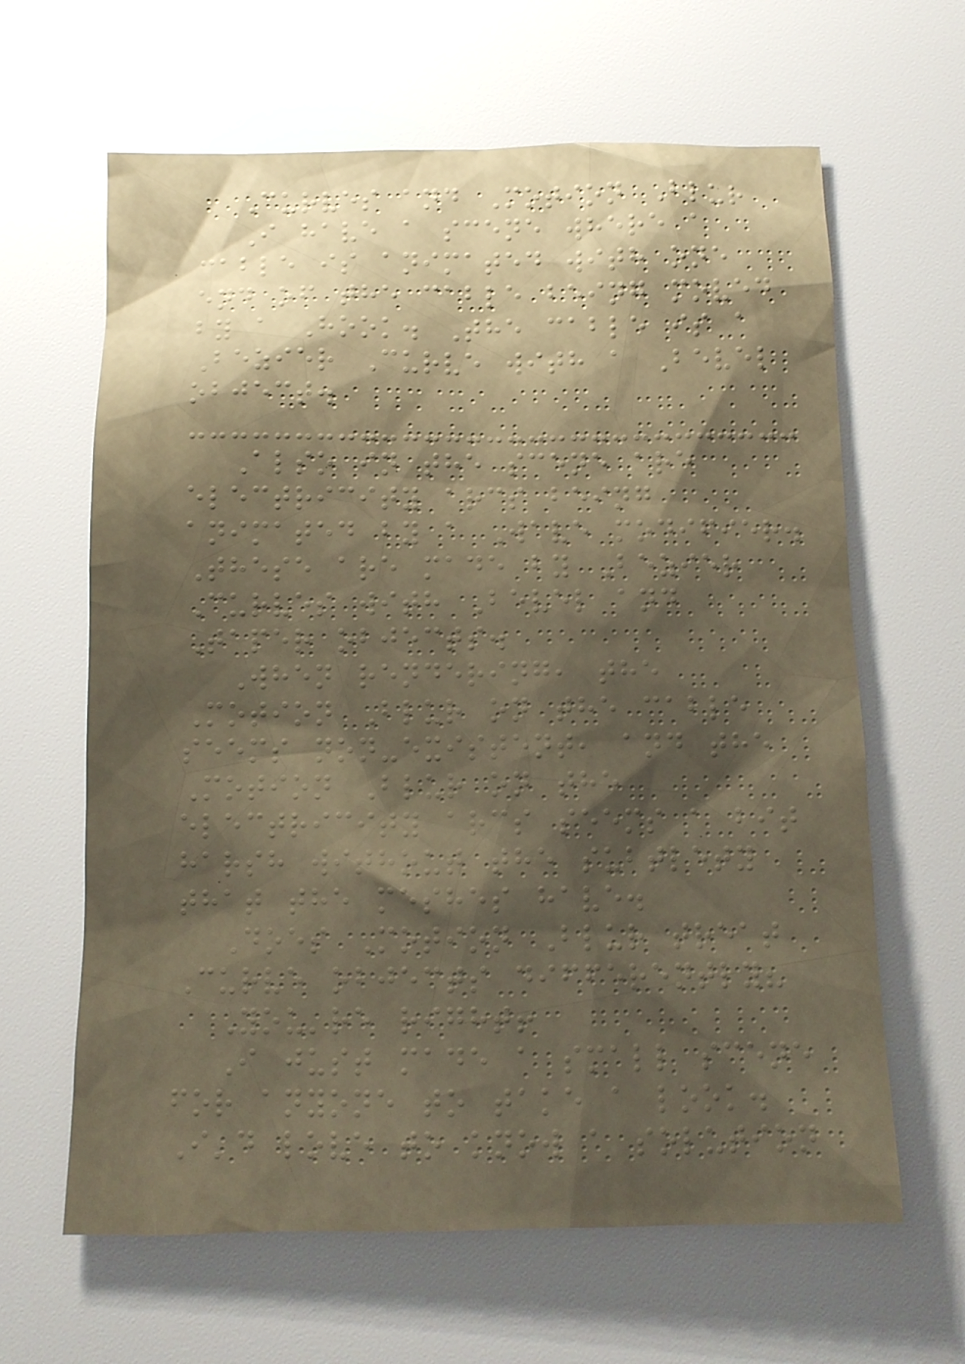Curves and Motion Blur
I have a scene where a
cable is animated with one
end of the cable being moved
by a Hook. The cable is a
Bezier Curve with a Bevel
object.
Also in the scene are
electricity arcs being
animated by a Wave modifier.
These are made by Bezier
Curves with Bevel and
Taper objects.
When rendering, the
Motion Blur on the cable
seems non-existent, and the
Motion Blur on the
electricity arcs seems a bit
harsh without the subtlety
that the meshes have.
Does Motion Blur treat
Curve objects differently?
You're right!
I just made a small scene
for anyone to take a look.
I'd love to know a solution
